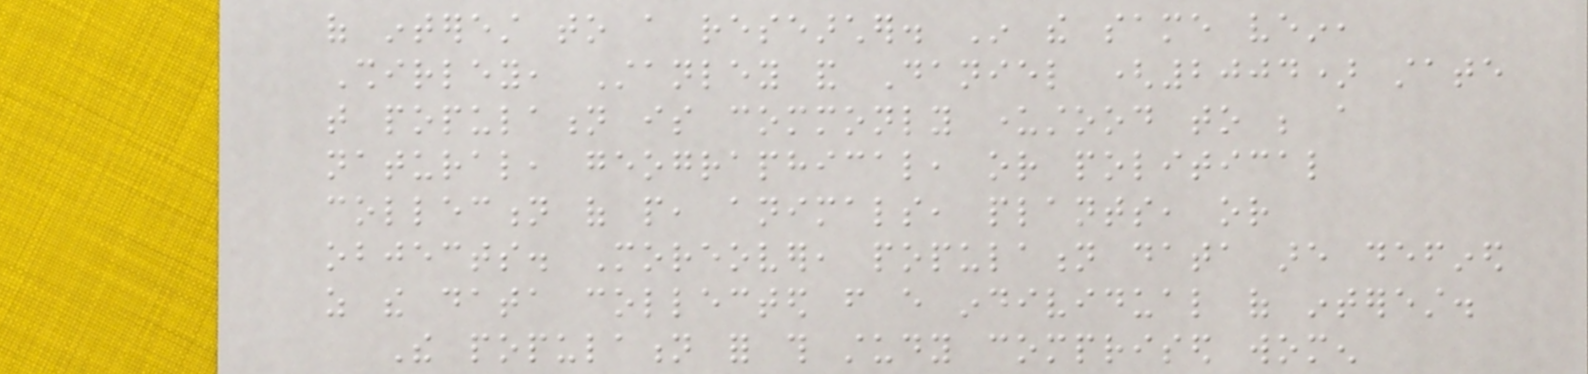of interest to a researcher. In the same vein,
Shirley, Stanley and Daniel (2004) state
that population is commonly understood to be a
natural, geographical, or political
collection of people, animals, plants, or
objects. Moreover, population data are defined
as the data collected from every individual of interest.
The population for this study comprised women
